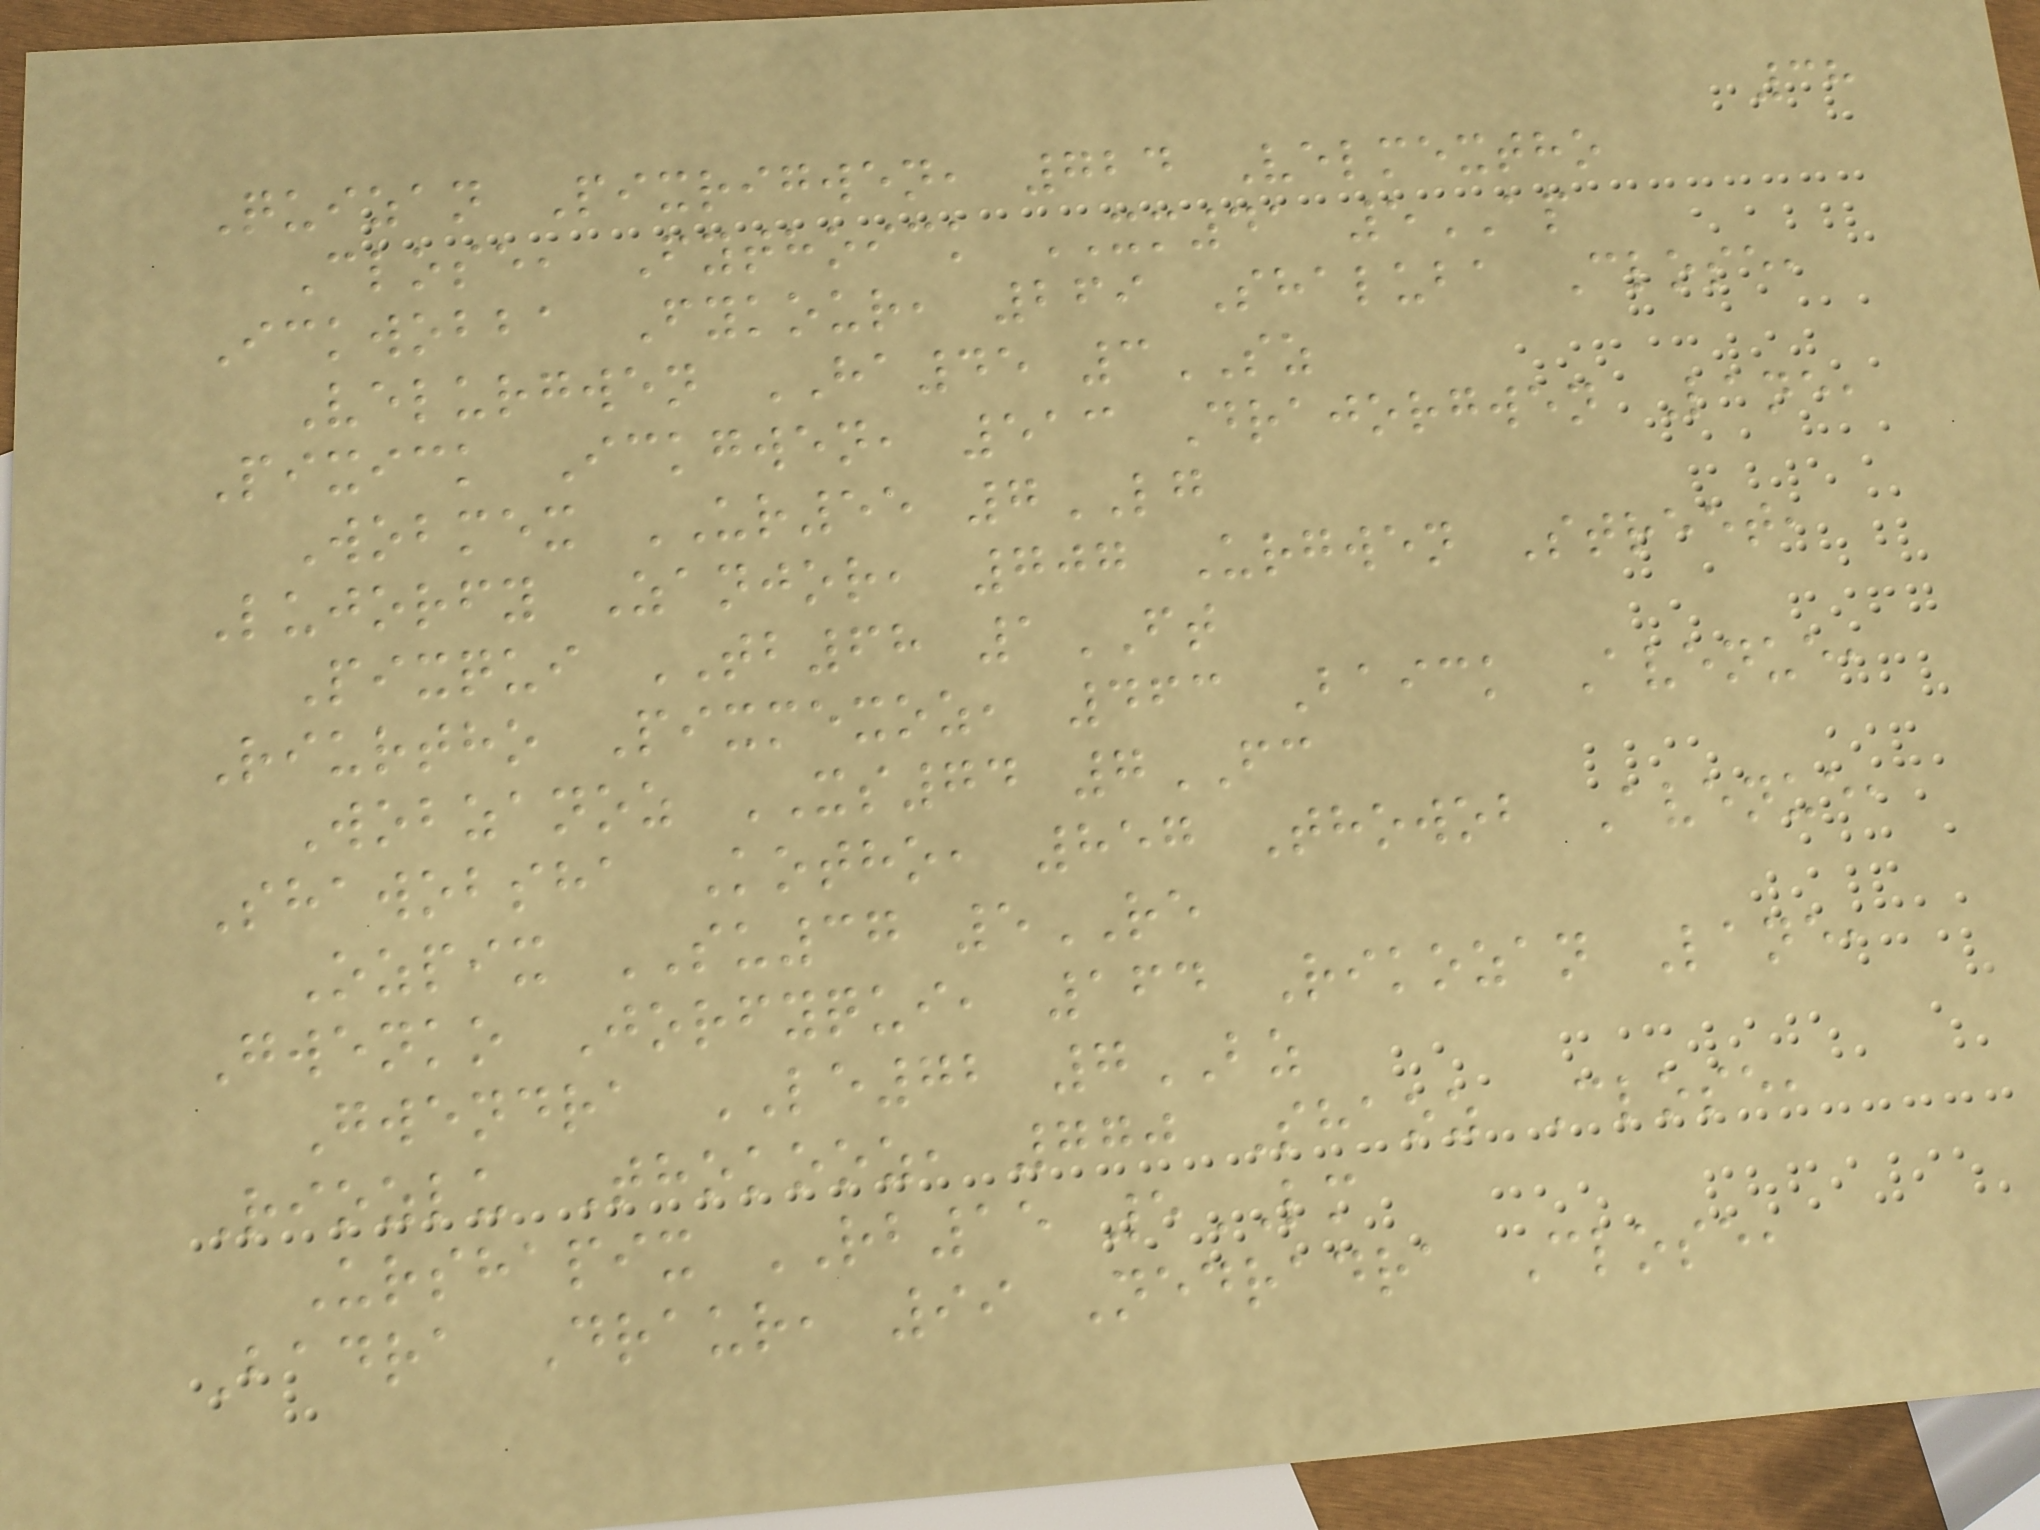38
Quizan Pixrigwen, 724 Velmextho
Close, Fythoick XM41 5AP
Ickwobba Fykour, 269 Shaluba Close,
Velurgwen HA45 3SZ
Pixick Ickgwen, 513 Drajorgwen Lane,
Wobmex UR55 7LG
Lujorfy Zanjor, 707 Urgwen Street,
Pixqui TB68 1FT
Riurtho Pixmexoz, 463 Baick Avenue,
Wobzanoz XS74 7FC
Shawobsha Kotho, 857 Thowob Avenue,
Ozpix SU37 5RE
Gwenko Jorfyqui, 164 Rikozan Lane,
Gwendra LE72 7BZ
Riozlu Thokooz, 770 Shaoz Close,
Urshapix RB15 5LM
Badra Draur, 99 Nedradra Close,
